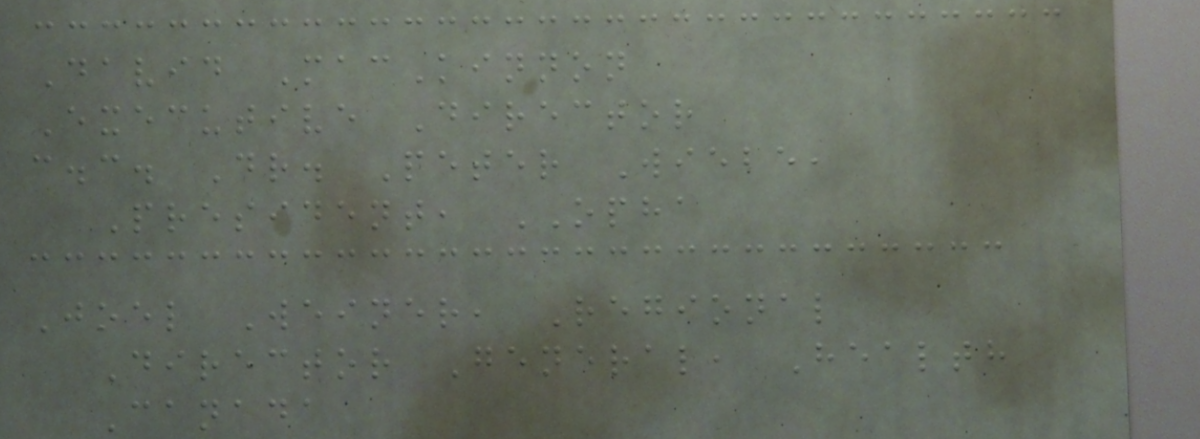David MacKinnon
Executive Director
c.c. Dr. Peter Wiebe,
President, OPHA
Joel Weiner, Regional
Director General, Health
Canada
